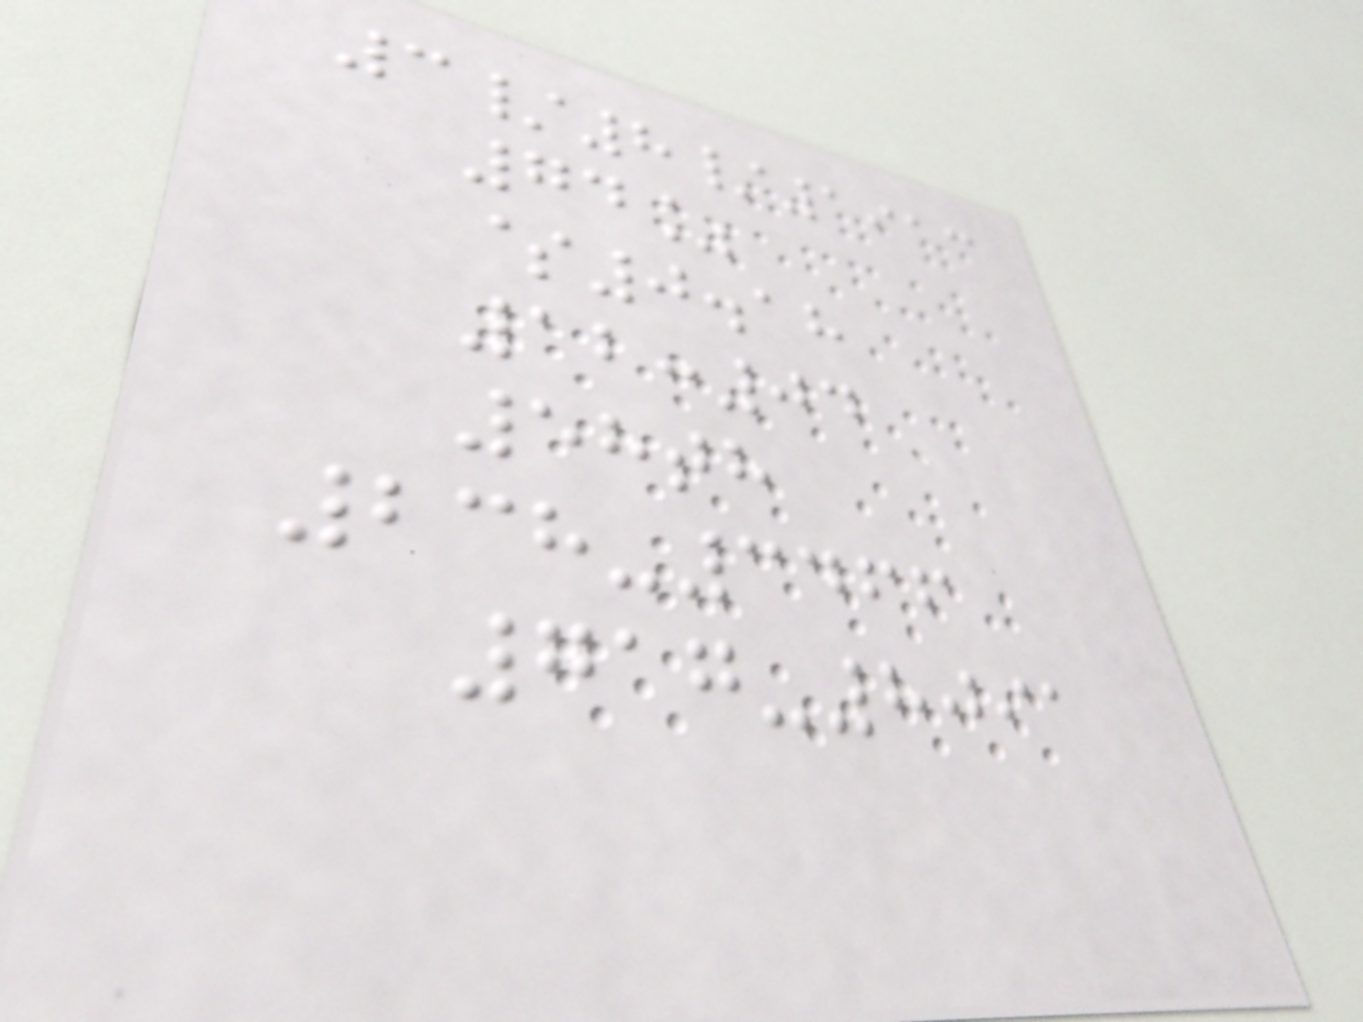3/8/1913
74%
$0.18
12:04
58th
238-3466
717-8091
